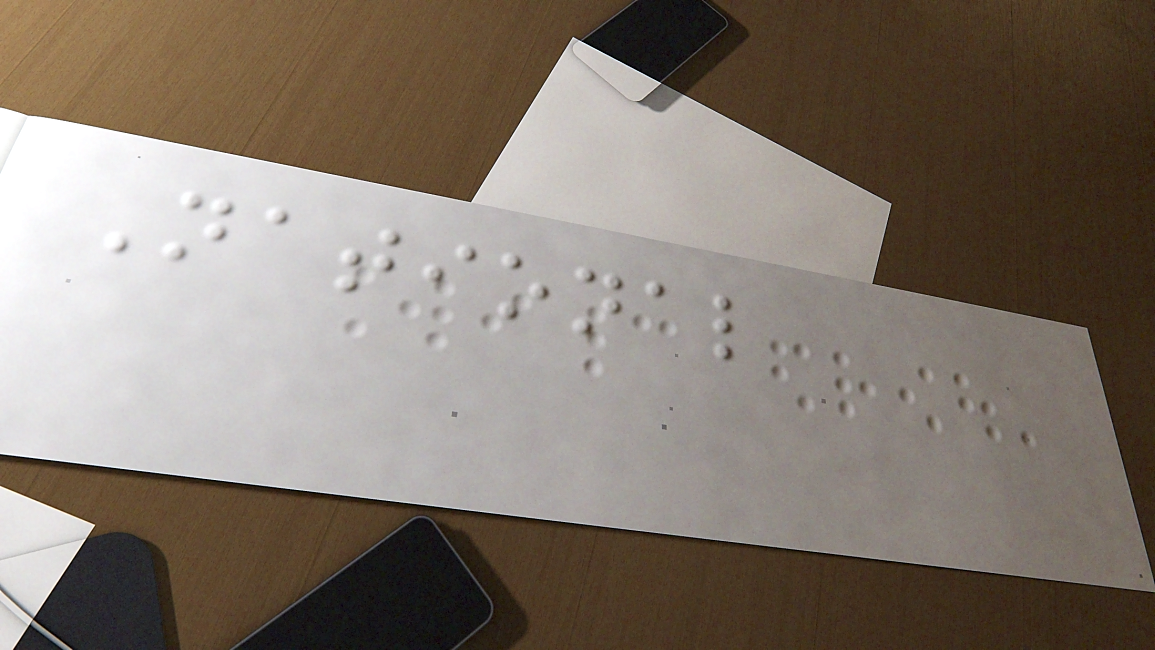National
